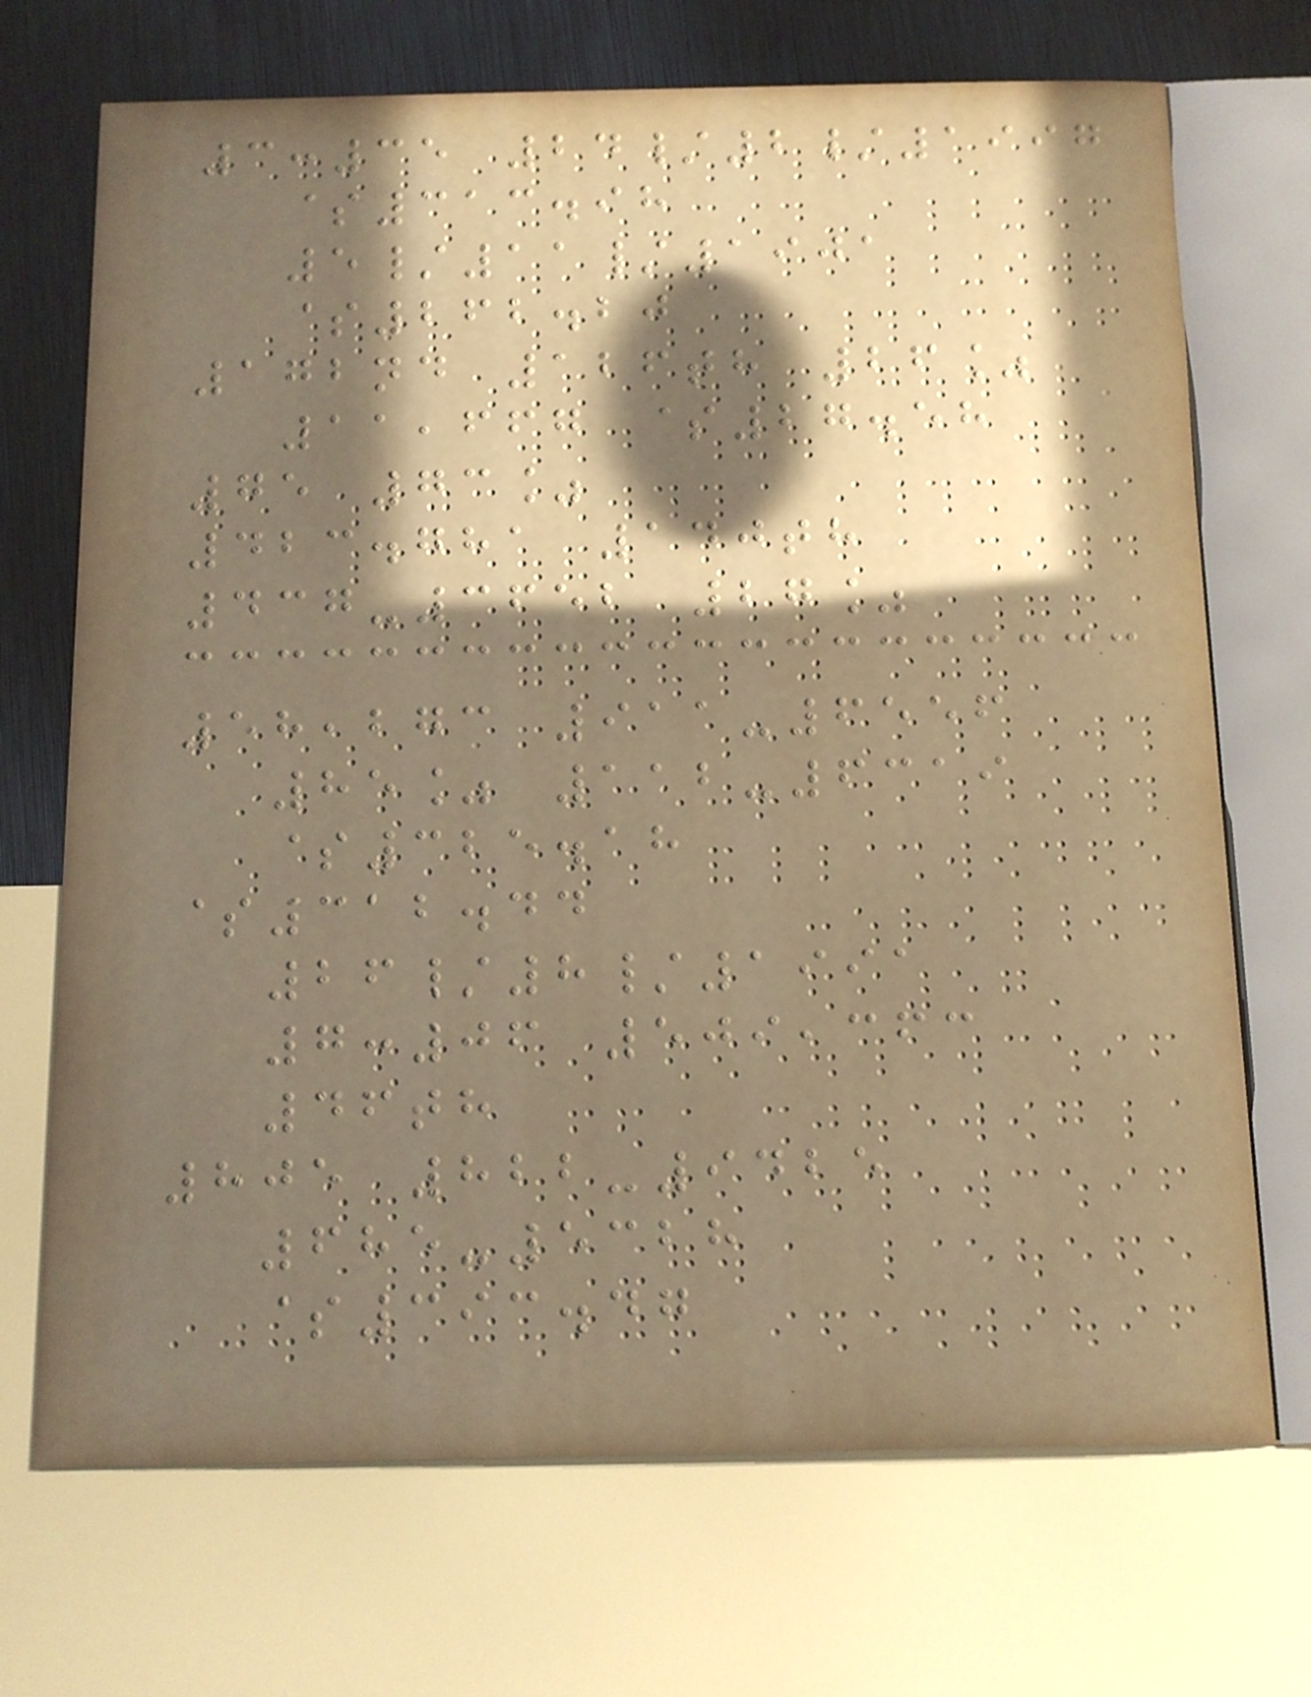3:35 24/2/1997
$313.98
5/11/1901
$262.20
172nd 126th 26%
11,667 $27.58
75 73%
423.781 140th
437-3652 27%
58,273 911-6556
85% 112-6319
$325.18
$312.44
26/8/1991
7:06 509,363
46th
805 822-9425
685-5328
$393.47
